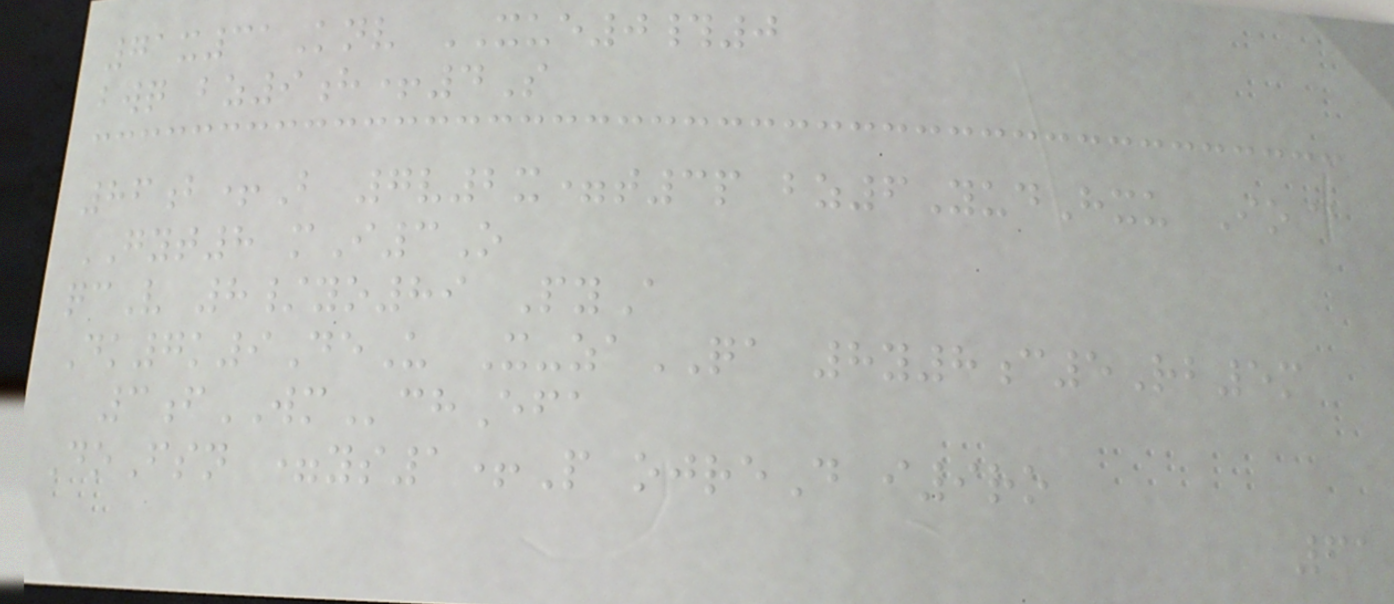71x31Knv XUE0#0
bwq bz9h+4S
86b+B 7v2x=t3p bz6YudHxu Io@
GYT8 mI3O
qcV 8/yo89 PyA
Dk7k9DeU X-zaQA 8y8c5Rb5m
3fWMchEfa
DoFsn =ys1+P ojreD i9ro
61
